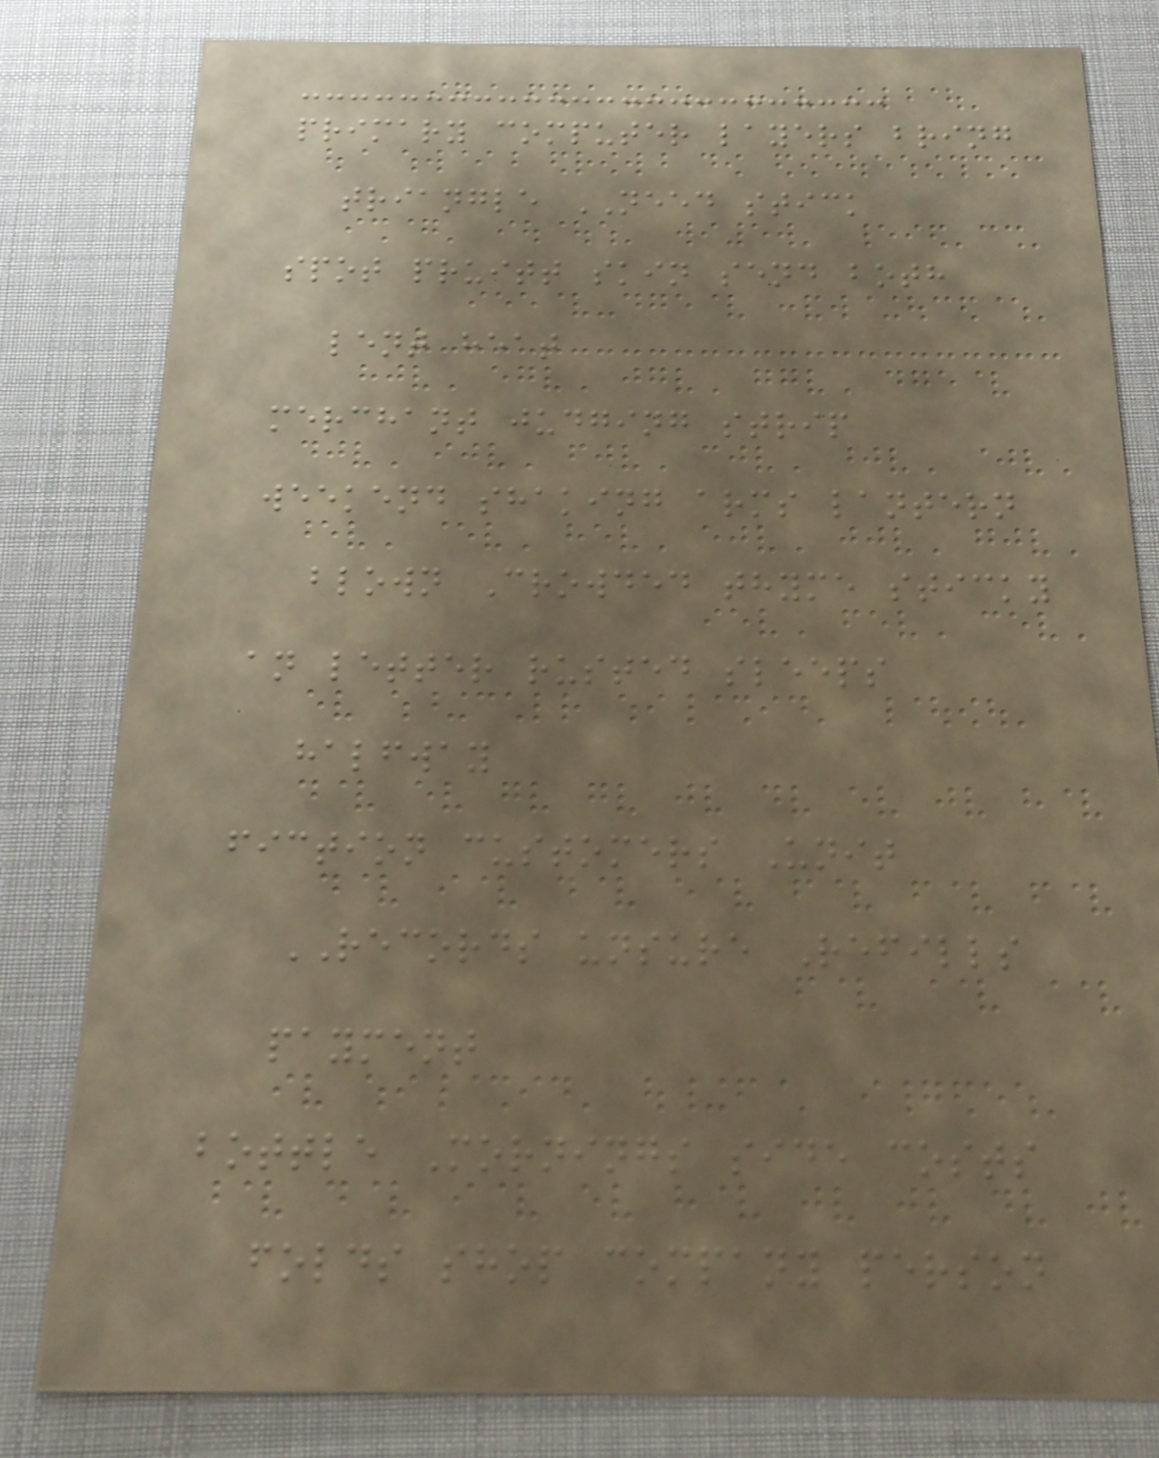primary computer layers bring
triangle NEED stick
spot pruitt skin send both
lent heat
merchant judging strip
weekend shaking arms lantern
blown Crowded thyme sticky
an letter rusted sleeps
halfway
fiction customers Unit
RECORDS unsure Refills
payment
bottle Mornings side costs
folds shop company person
